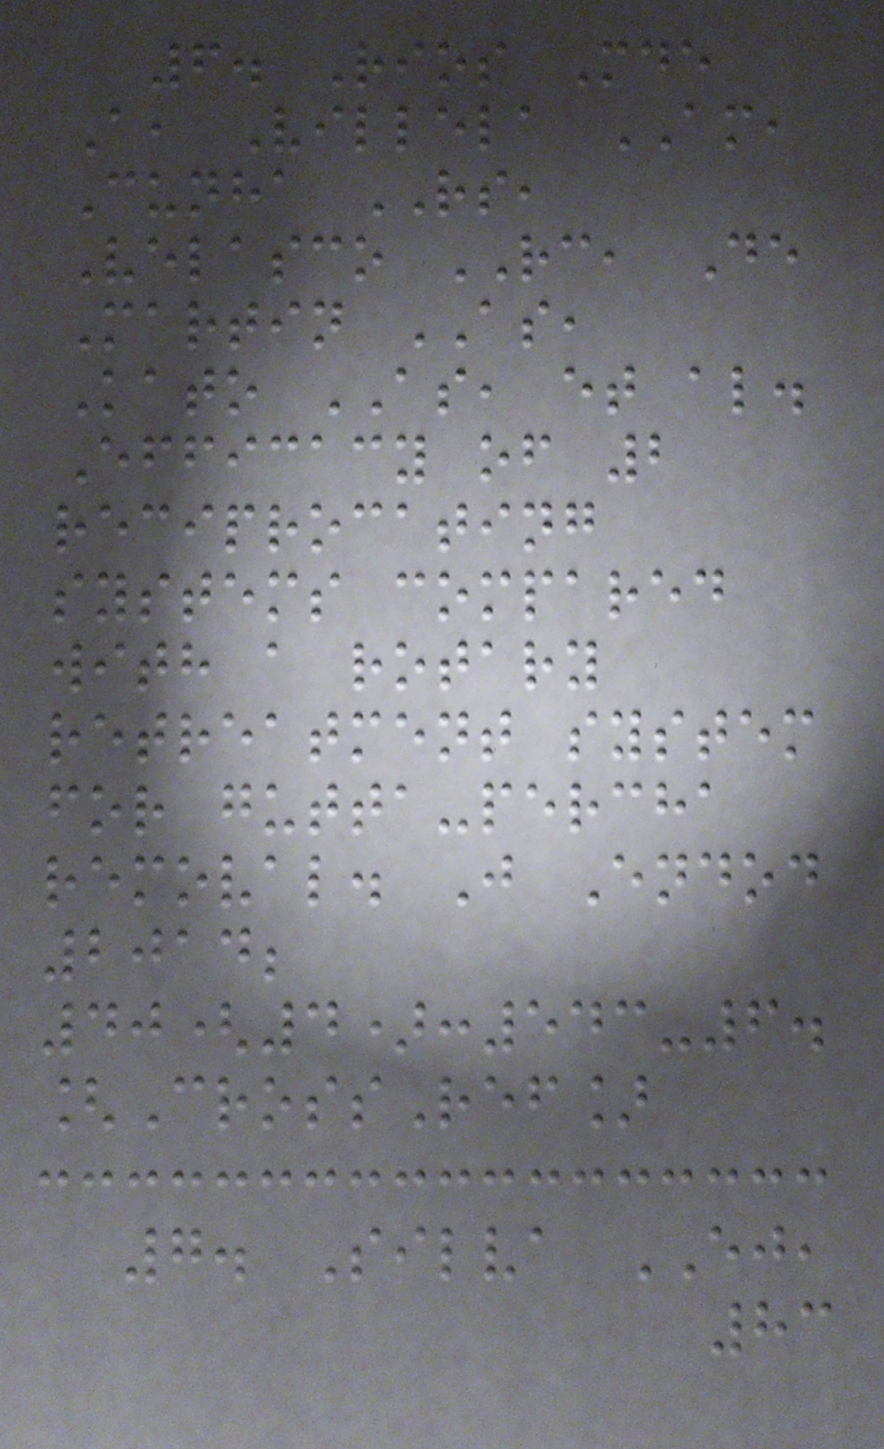6. Rios Mde
A, Villela AM,
Cunha RS,
Velasco RC, De
Martin AS,
Kato AS, et al.
Efficacy of 2
reciprocating
systems compared
with a rotary
retreatment system
for gutta-percha
removal. J Endod
2014;
40(4):543-6.
[CrossRef]
7. Silva EJ,
83
